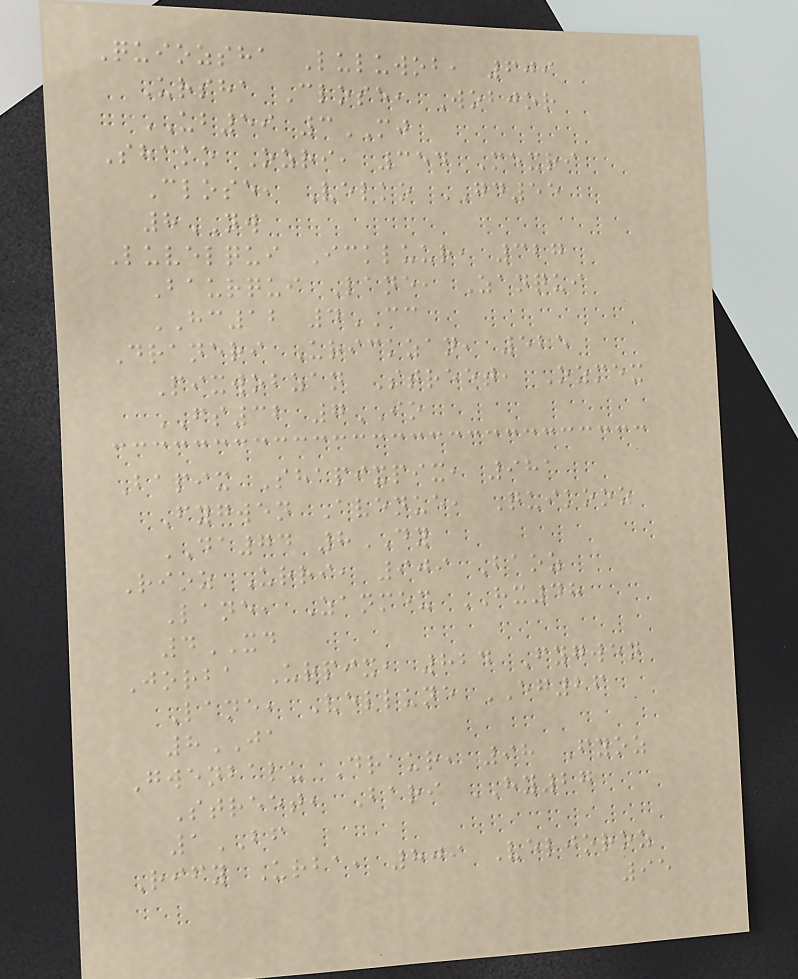Quiozsha Luluwob, 609
Ursha Close, Wobjor
UB59 3MJ
Shako Ozri, 354 Mexri
Close, Velko GD55
8NW
Luvelqui Ickluur, 327
Baurqui Lane, Zanqui
HC12 4CC
Draneri Urickzan, 525
Pixwobzan Street, Ozmex
FS32 7IO
Bapix Shapixpix, 981
Fygwen Avenue, Quikooz
DA74 8DY
Rioz Urri, 909 Baoz
Lane, Zanmex HX48
4XD
Jorba Urpix, 824 Fygwen
Lane, Vellune EG26
8JA
Gwenbalu Draur, 98 Fyoz
Street, Bari HY27
1BF
Rify Urba, 809 Veljoroz
95
